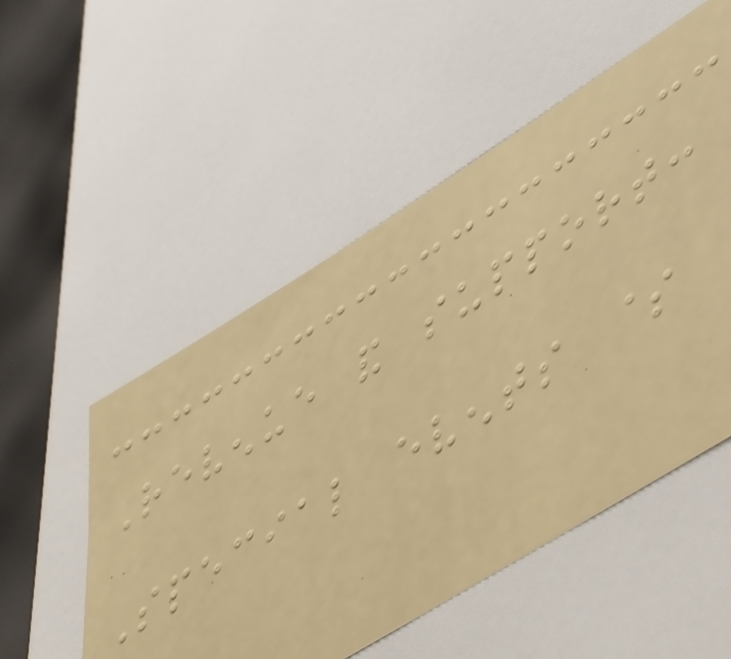Revenue and support:
Special events $
